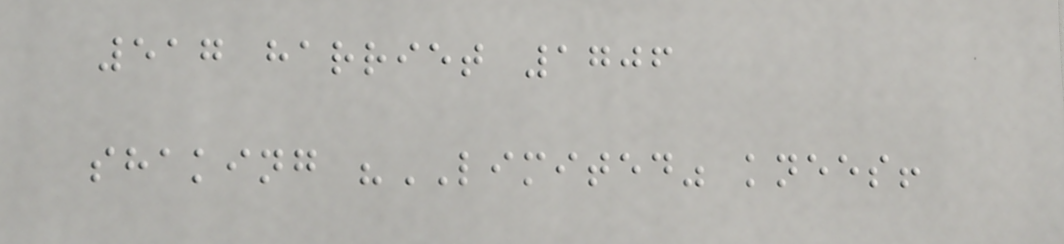517 harriet 1706
shaking "LIMITED" knees!
